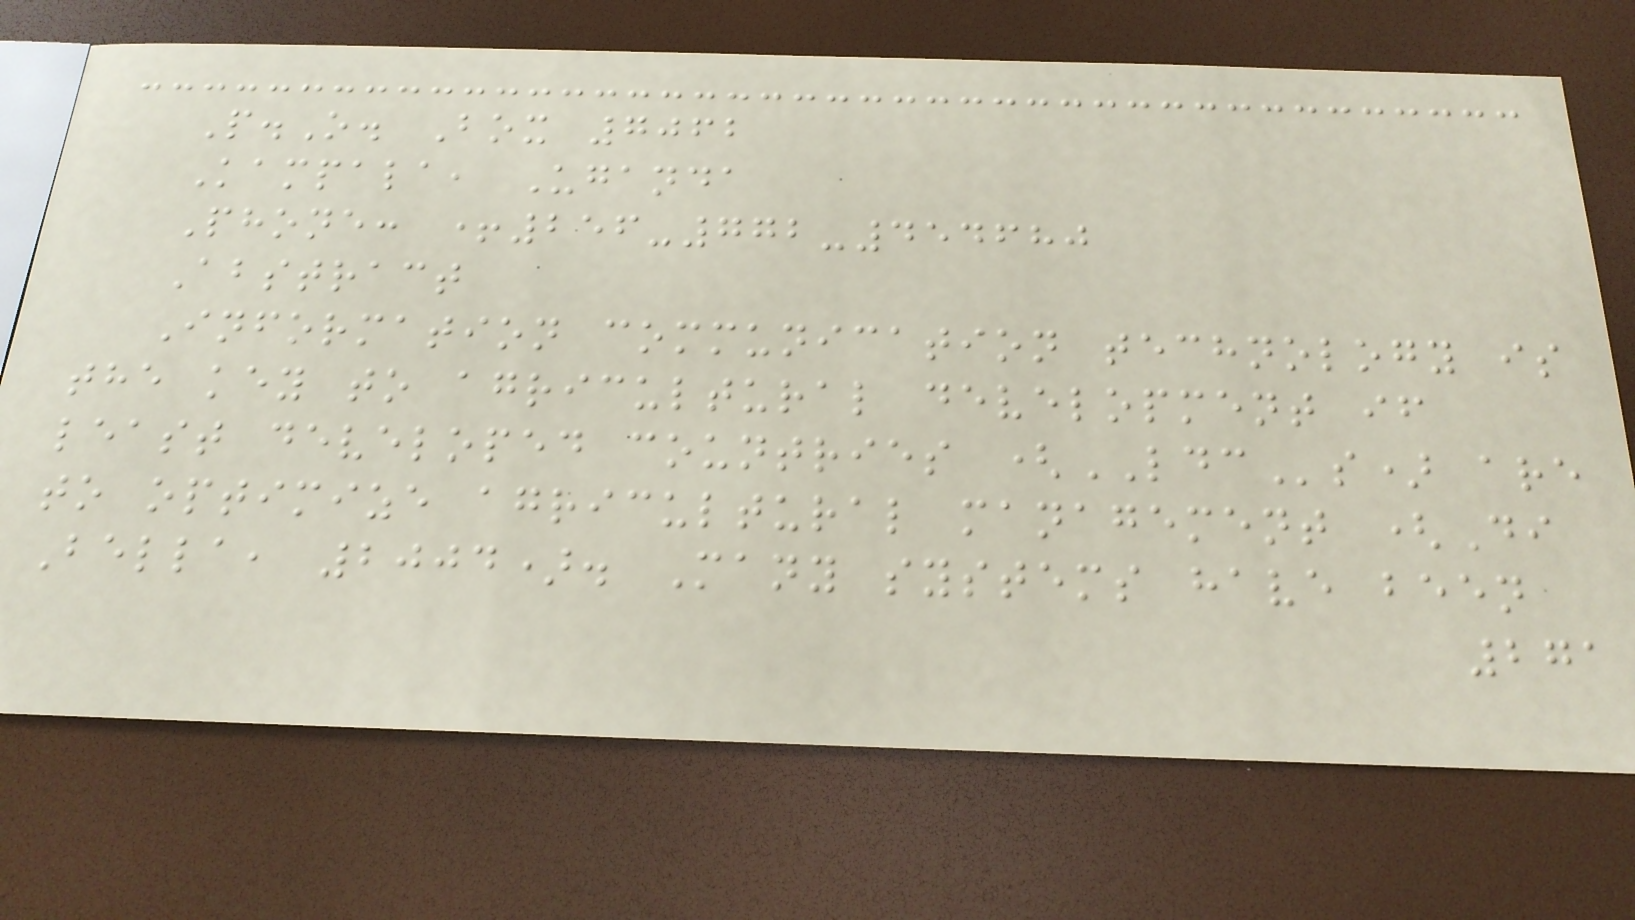P.O. Box 7062
Kampala, Uganda
Phone: +256-772-454680
Abstract
Information communication technology is
the key to agricultural development if
least developed countries (LDCs) are
to optimize agricultural management (Di
Bella, 2004). Many systems have been
271
